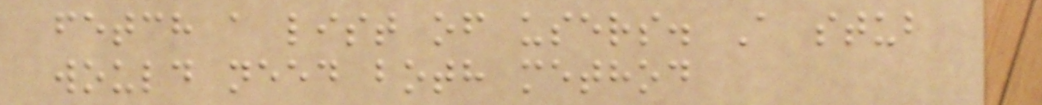fetch a list of users. A stub
would need both method
